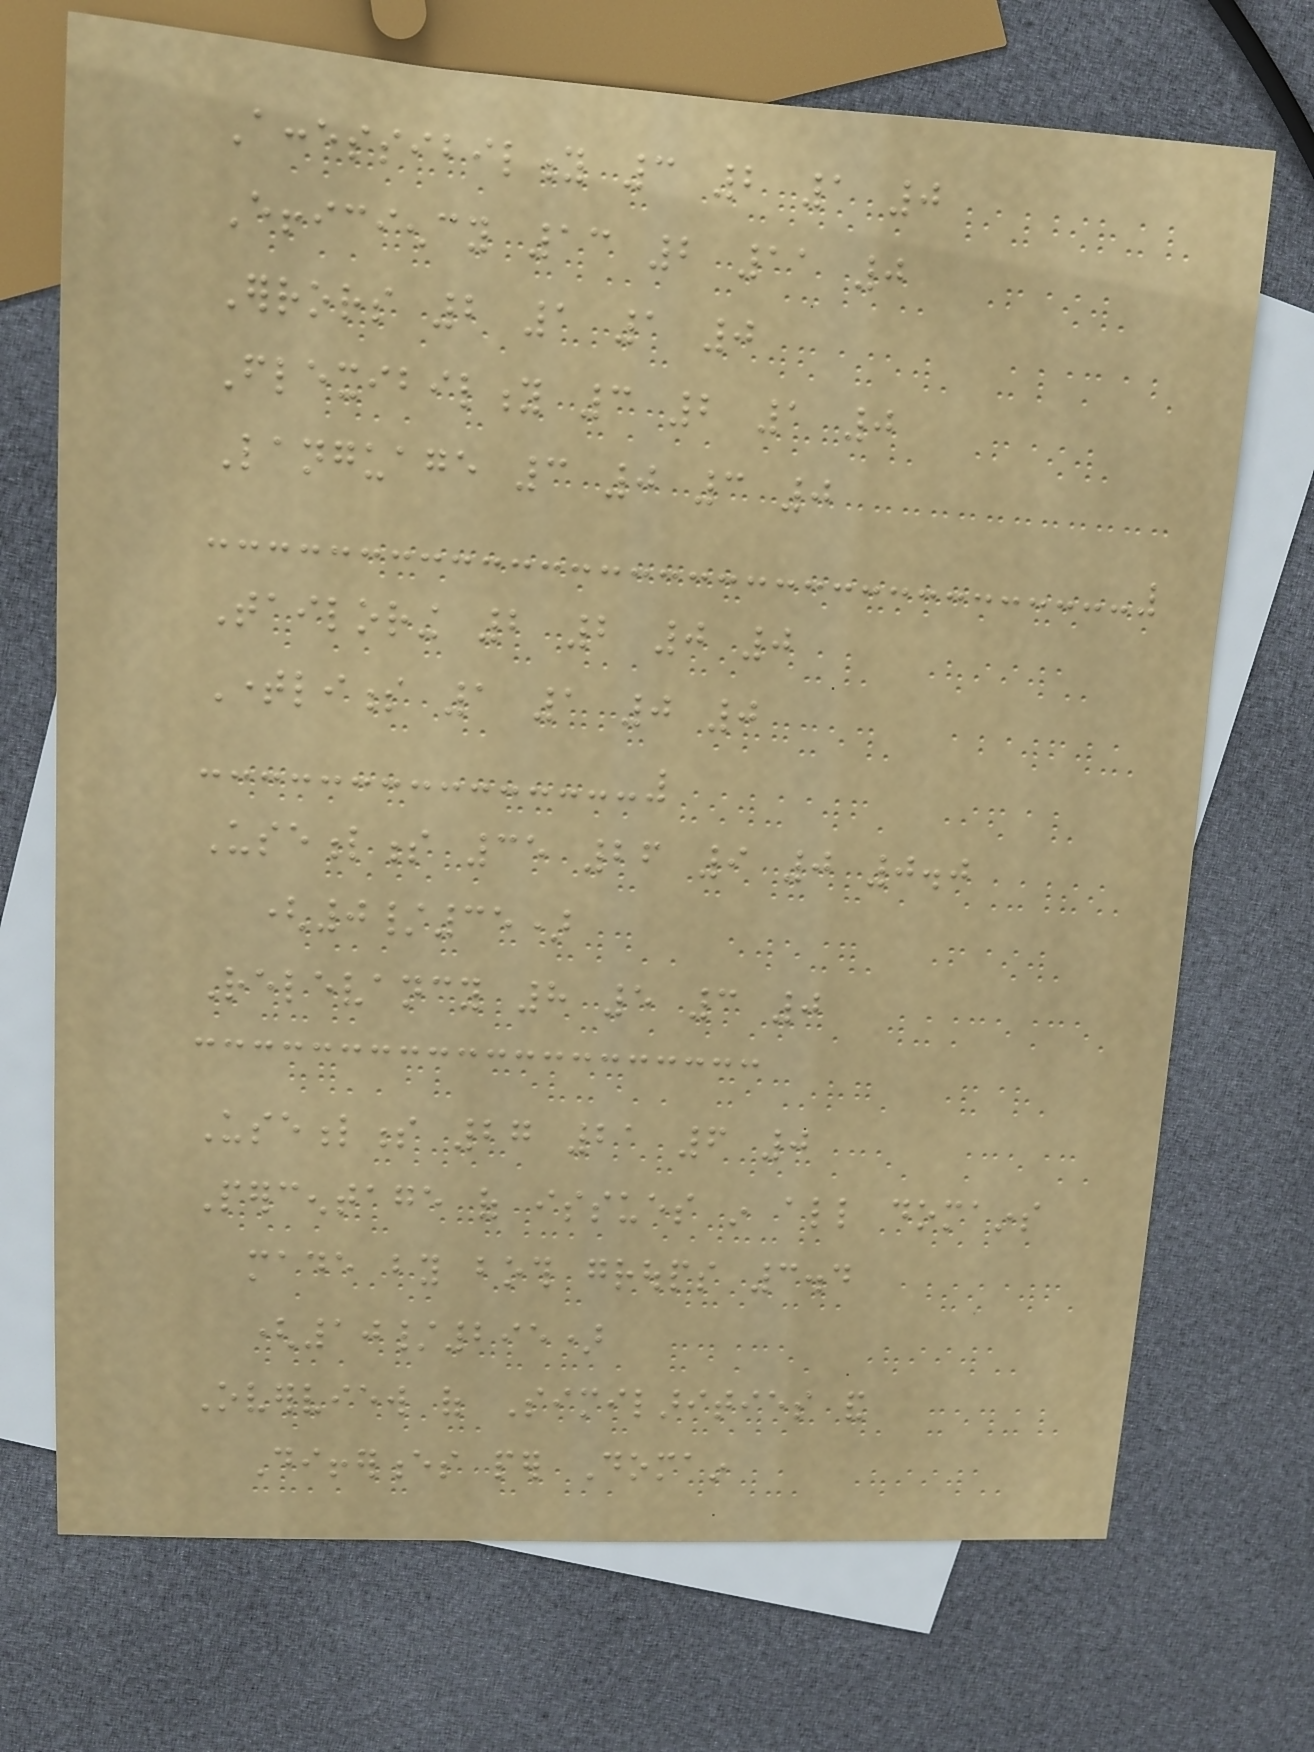Accessibility 3 2 1 0
Efficiency 13 2 11 0
Errors 2 1 1 0
Flexibility 3 2 1 0
Language 3 0 3 0
Tailoring 2 2 0 0
Timeliness 1 1 0 0
Usefulness 35 26 9 0 0.0
(0/35)
Relevancy 8 5 3 0
Usefulness 27 21 6 0
Percentage of issues in all domains
made by both groups 3.4
(10/295)
Overview of Similarities and
Differences per Domain
